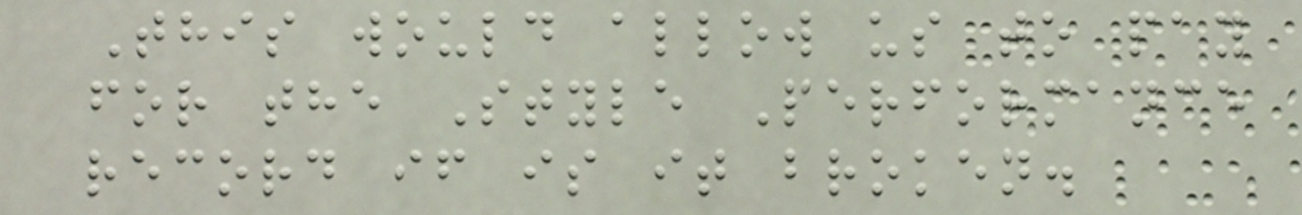This would allow us to pay
for the Style Performance
record if is it broken.
